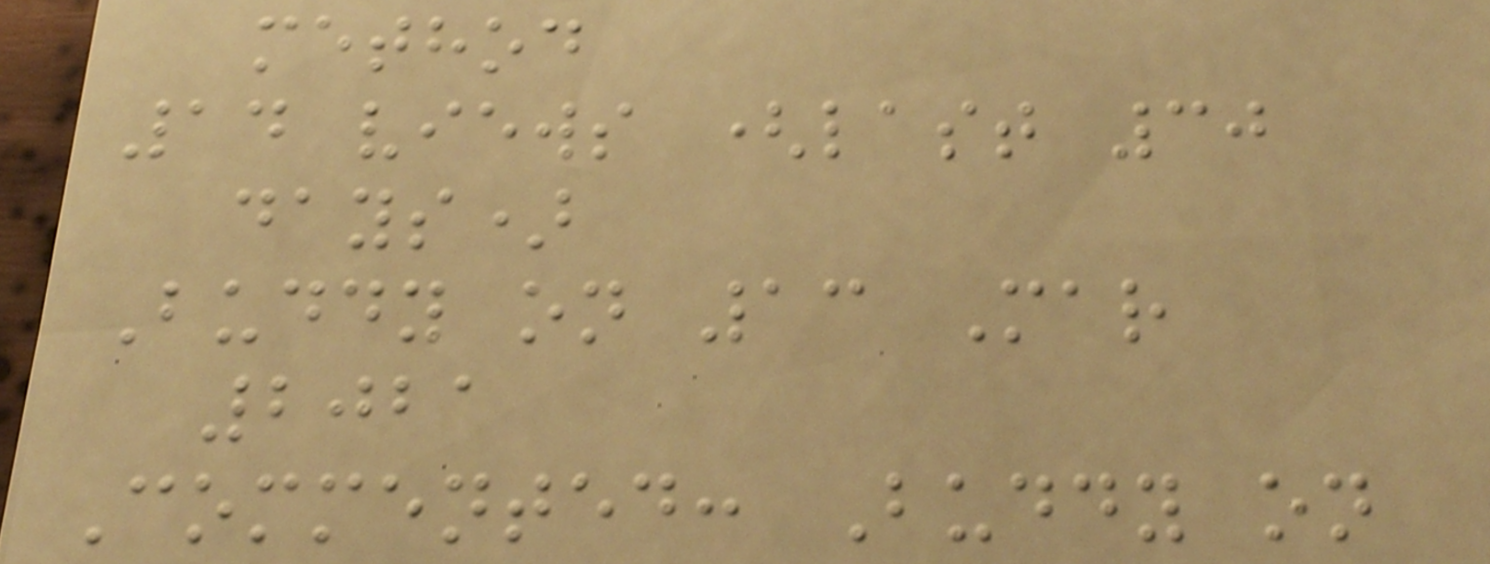method
14 views (last 30
days)
Buddy on 13 Mar
2021
Commented: Buddy on
